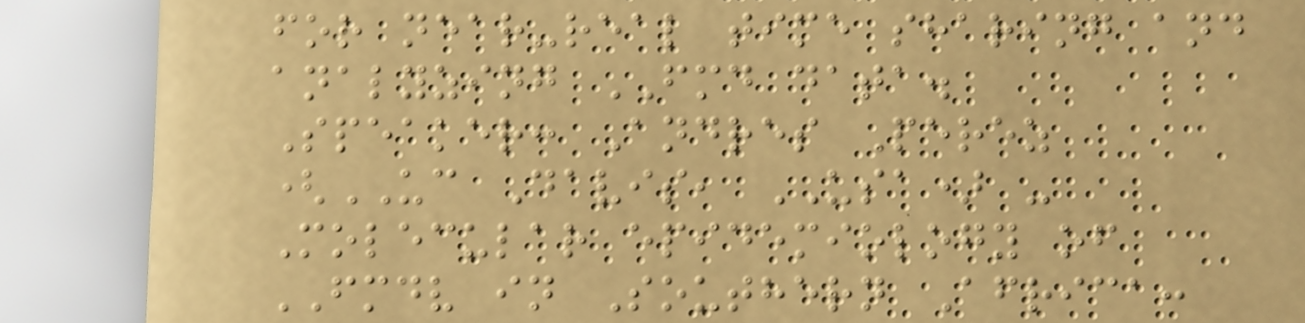for near-real time sharing and
analyzing FMD data.
Speaker: Andres Perez
(UC Davis, USA) -
Molecular epidemiology of
FMDV in Southern Africa:
